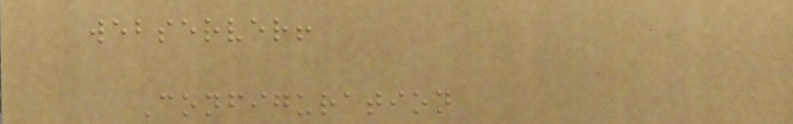webserver!
Configuration
